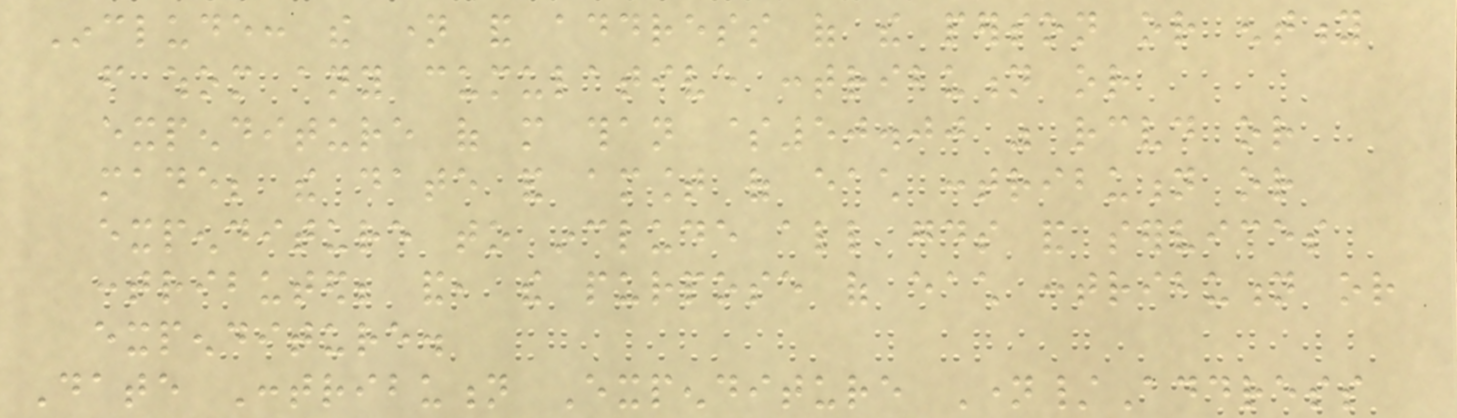Include: the name and address of the person or entity
from whom any cumulative contribution or
expenditure of more than $50.00 was received or
made; the date and amount of each contribution or
expenditure to include all goods and services
contributed; and, the purpose of each contribution or
expenditure.
Date Contribution Expenditure Name/Address
